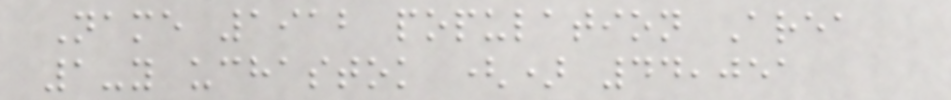Name 1912 population Area
1-y uchastok () 44,051
